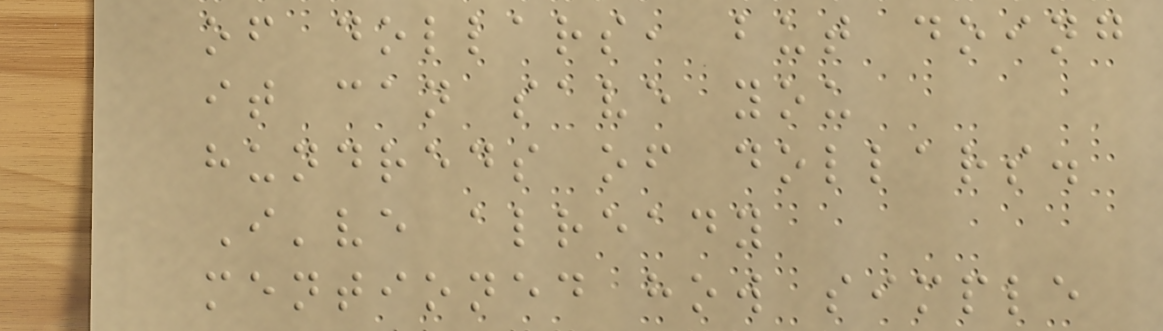of dollars, but doing
it can save you
hundreds of dollars.
I've already
mentioned how simple
